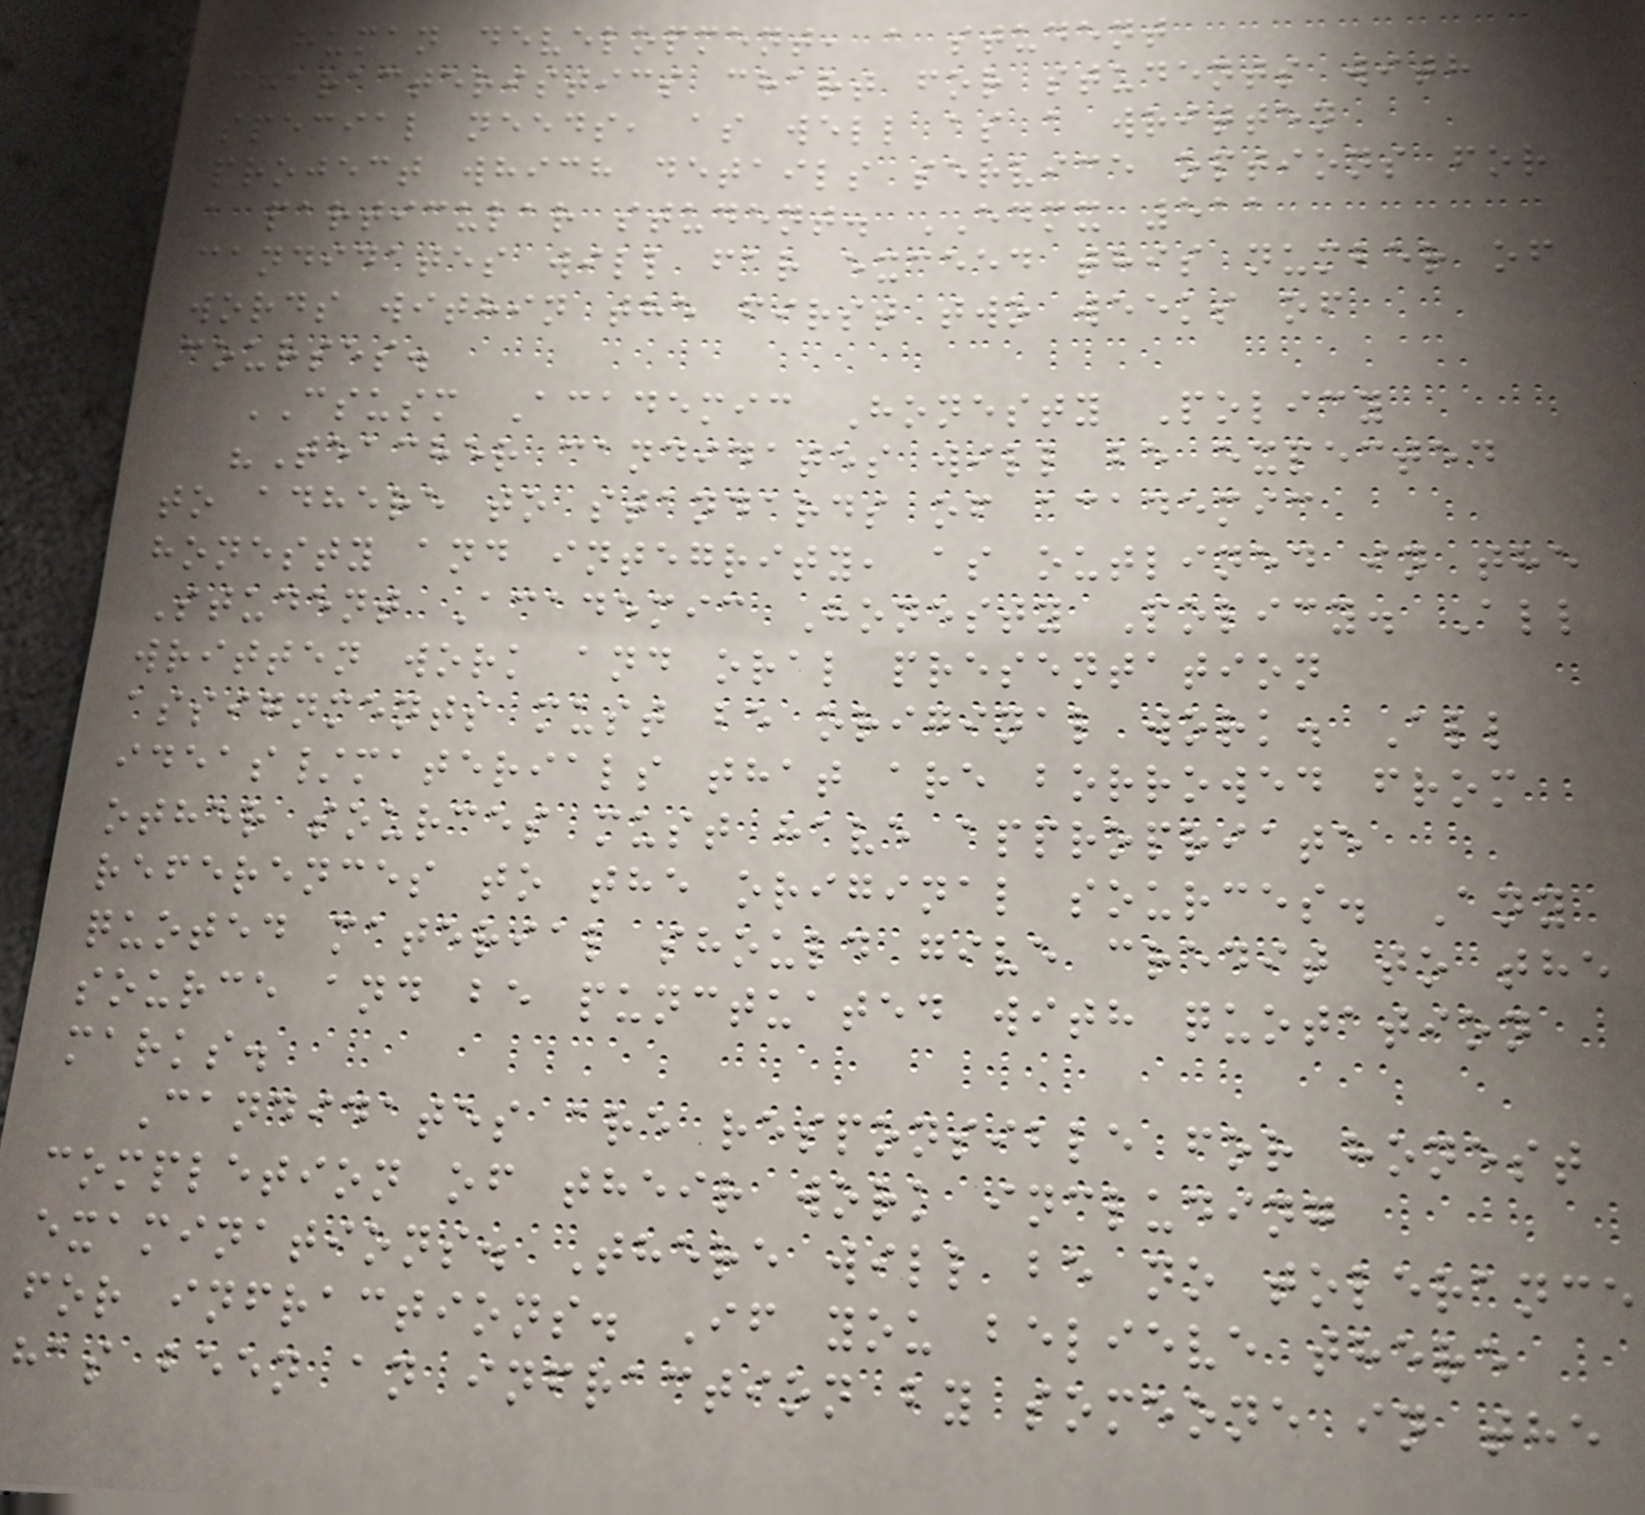human development, a student
characteristics chart for students with
special needs, as well as a written
project which details service options for
a particular student. EDMX 511
candidates will far exceed this number of
words within the first two weeks of
courses.
CSUSM Academic Honesty Policy
"Teacher candidates will be expected
to adhere to standards of academic
honesty and integrity, as outlined in the
Student Academic Honesty Policy. All
written work and oral presentation
assignments must be original work. All
ideas/materials that are borrowed from
other sources must have appropriate
references to the original sources. Any
quoted material should give credit to the
source and be punctuated with quotation
marks.
Candidates are responsible for honest
completion of their work including
examinations. There will be no tolerance
for infractions. If you believe there
has been an infraction by someone in the
